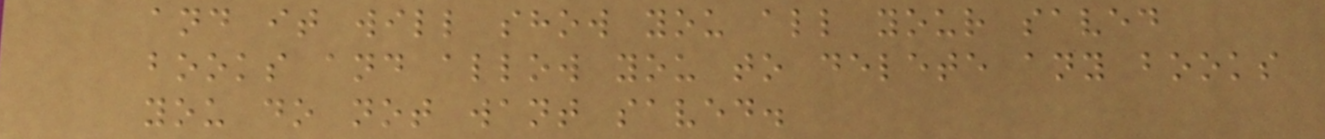and it will show you all your saved
books and allow you to delete any books
you do not want saved.
